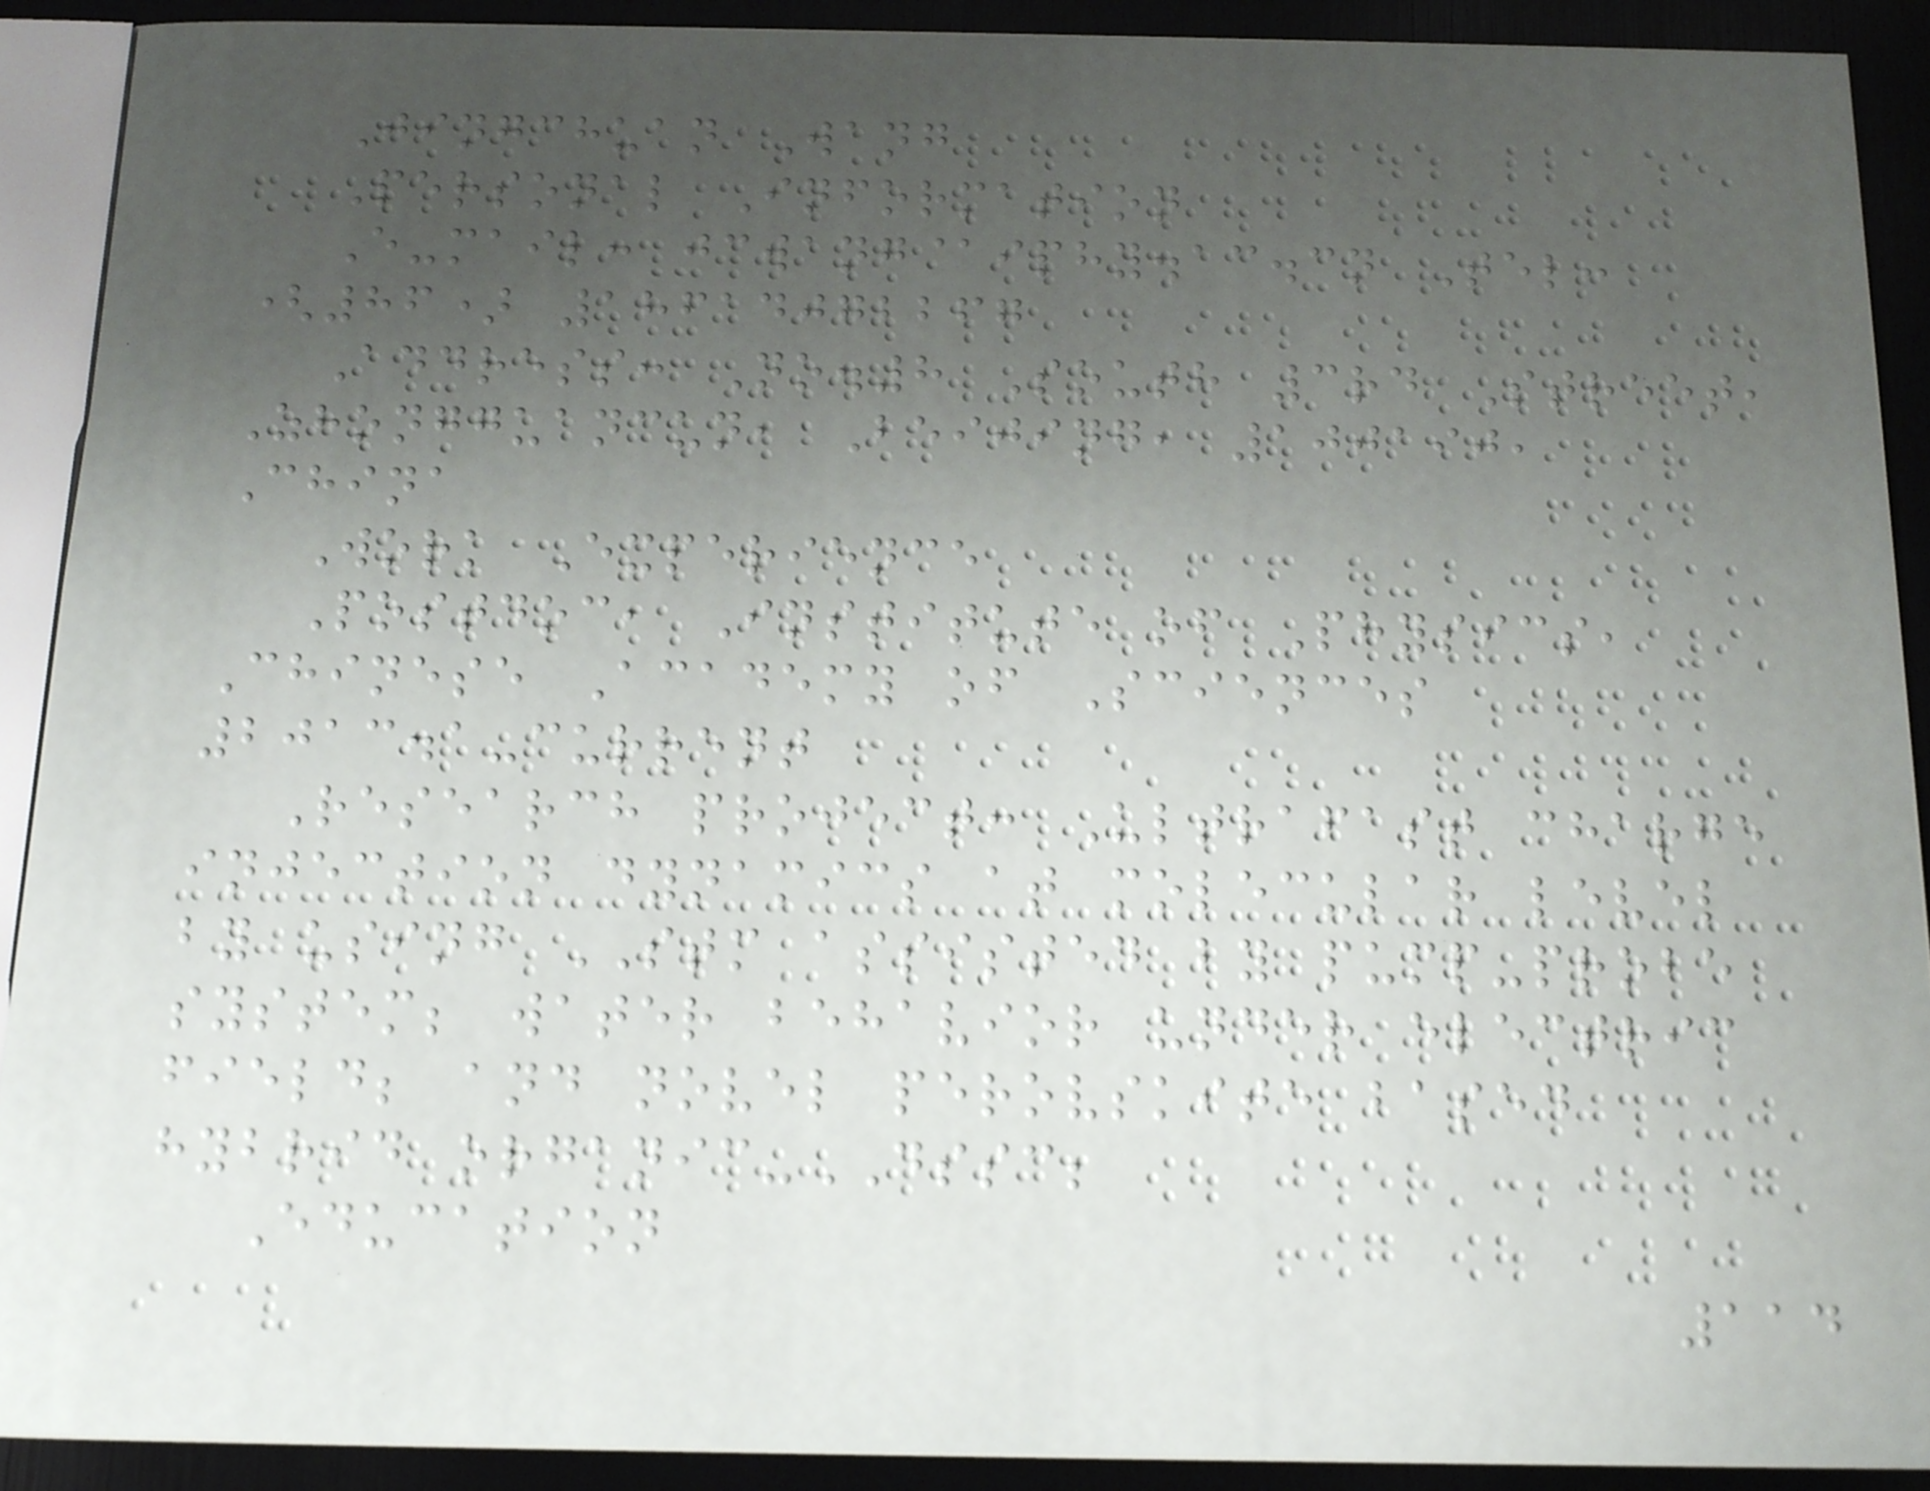Jingchuan Wang
Personal Information
E-mail: jcwang@iphy.ac.cn Tel:
(86) 18614072267
Address: No.8 South 3rd Street,
Zhongguancun, Beijing, 100190,
China
Work Experience
Postdoc, Institute of Physics,
Chinese Academy of Sciences
2013.1-current
Research project: Ultrafast charge
injection dynamics at molecular level
by using STM assisted by pump-probe
system; water behavior under electric
field; and novel perovskite based
hybrid organic-DSSC;
Education
114
